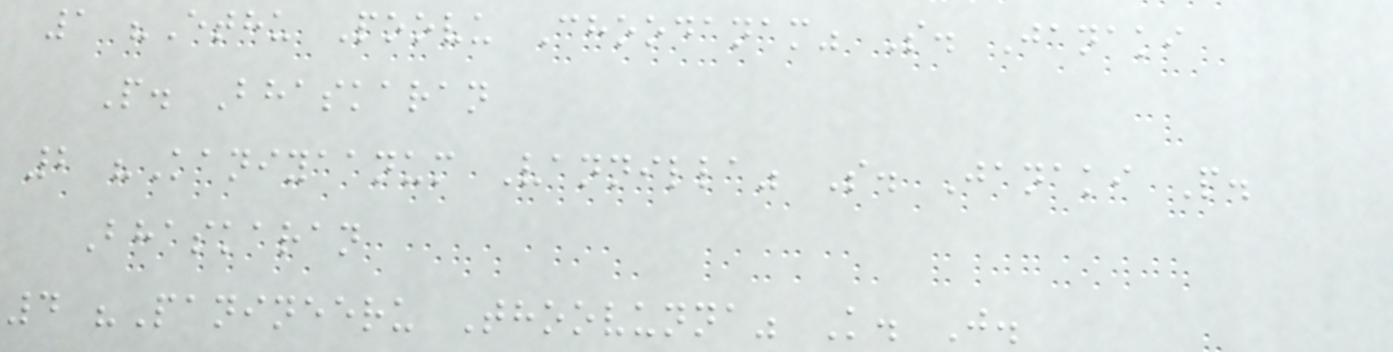1 "Ethu Poovu Choodanam" S. Janaki
P. Bhaskaran
2 "Kaniyaanum Vannilla" S. Janaki P.
Bhaskaran
4 "Panineeru Thoovunna" K. J.
